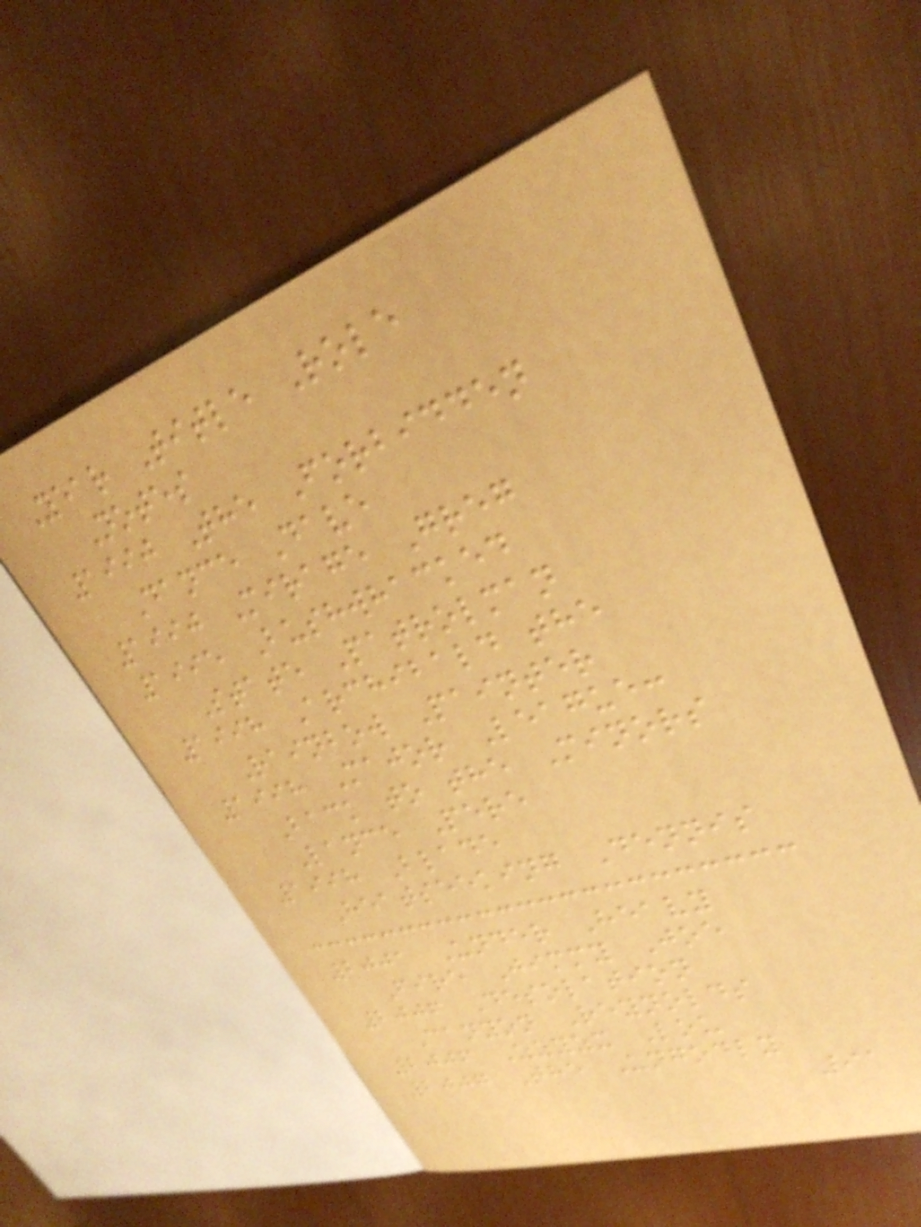Year Title Role
Notes
1990 The Forbidden
Dance Dave
1990 Mirage Greg
1995 Bushwhacked
State Patrolman
1998 Archibald the
Rainbow Painter
1998 Major League:
Back to the Minors
Lance Pere
1998 Blade
Heatseeking Dennis
2001 Under Heavy
Fire Jimmy Joe
2006 Desolation
Canyon Reynolds
2006 Zzyzx Lou
2007 The Ungodly
91
